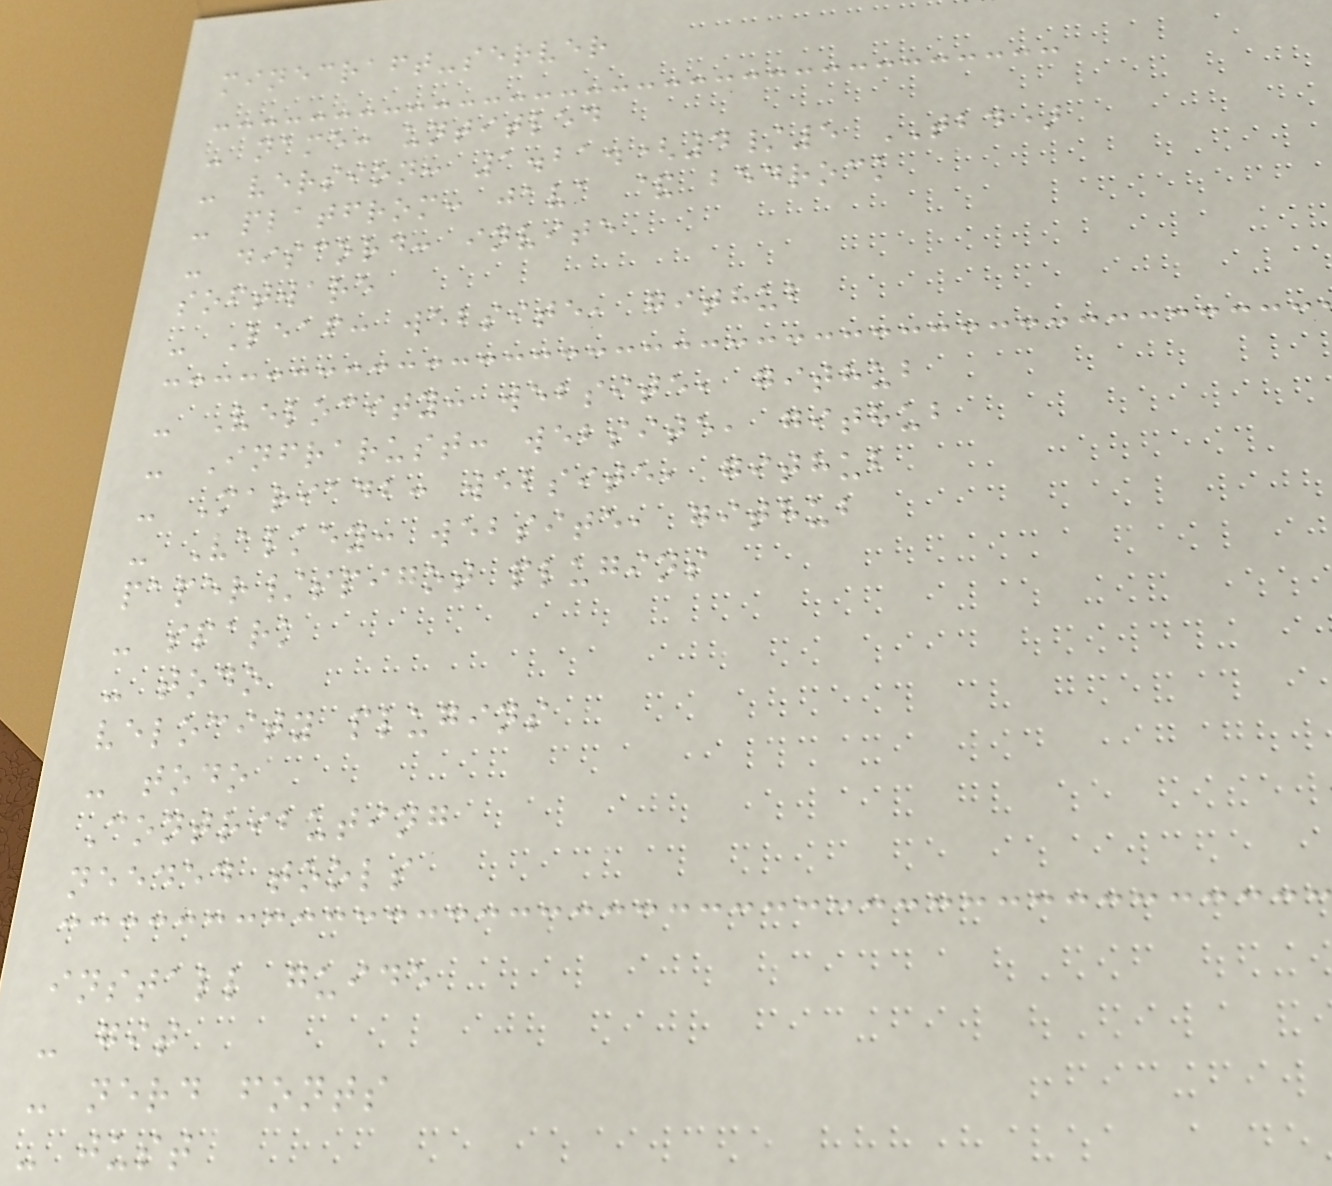minecraft-server
- name: untitled
- version: 1.21.(4/5 TBD)
- platfrom: java & bedrock
- discord: invite
software
- Leaf: website, github
- Velocity: website, github
- Infrarust: website, github
- Mariadb: website, github
- Valkey: website, github
paper/spigot plugins
- spark
- todo
velocity plugins
- todo
Contributing
needed tools
install guide
- git
- nerd fonts
- just
